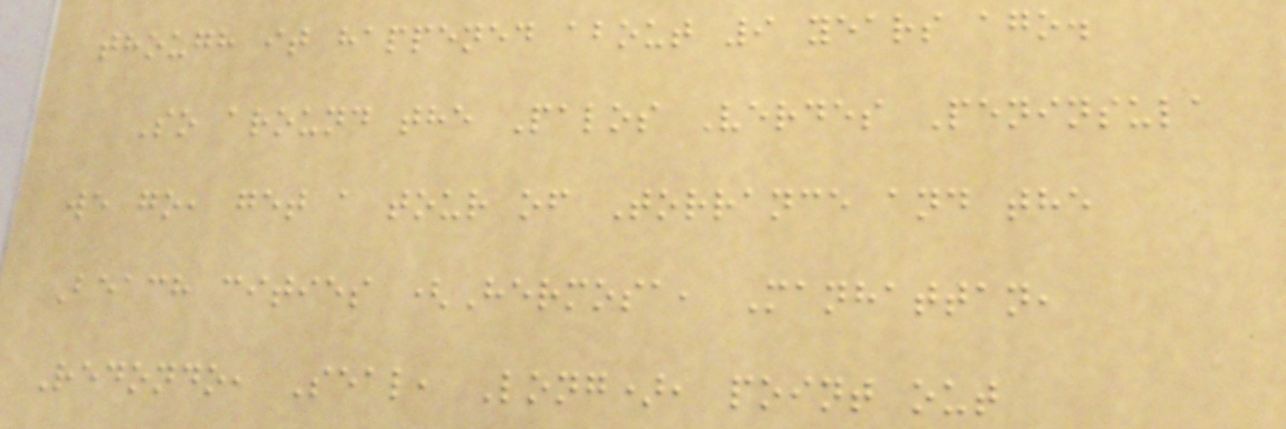though it happened about 9 years ago.
So around the Palos Verdes Peninsula
we go, get a tour of Torrance and the
Beach cities (Hermosa, Manhattan,
Redondo, Seal, Long), point out
